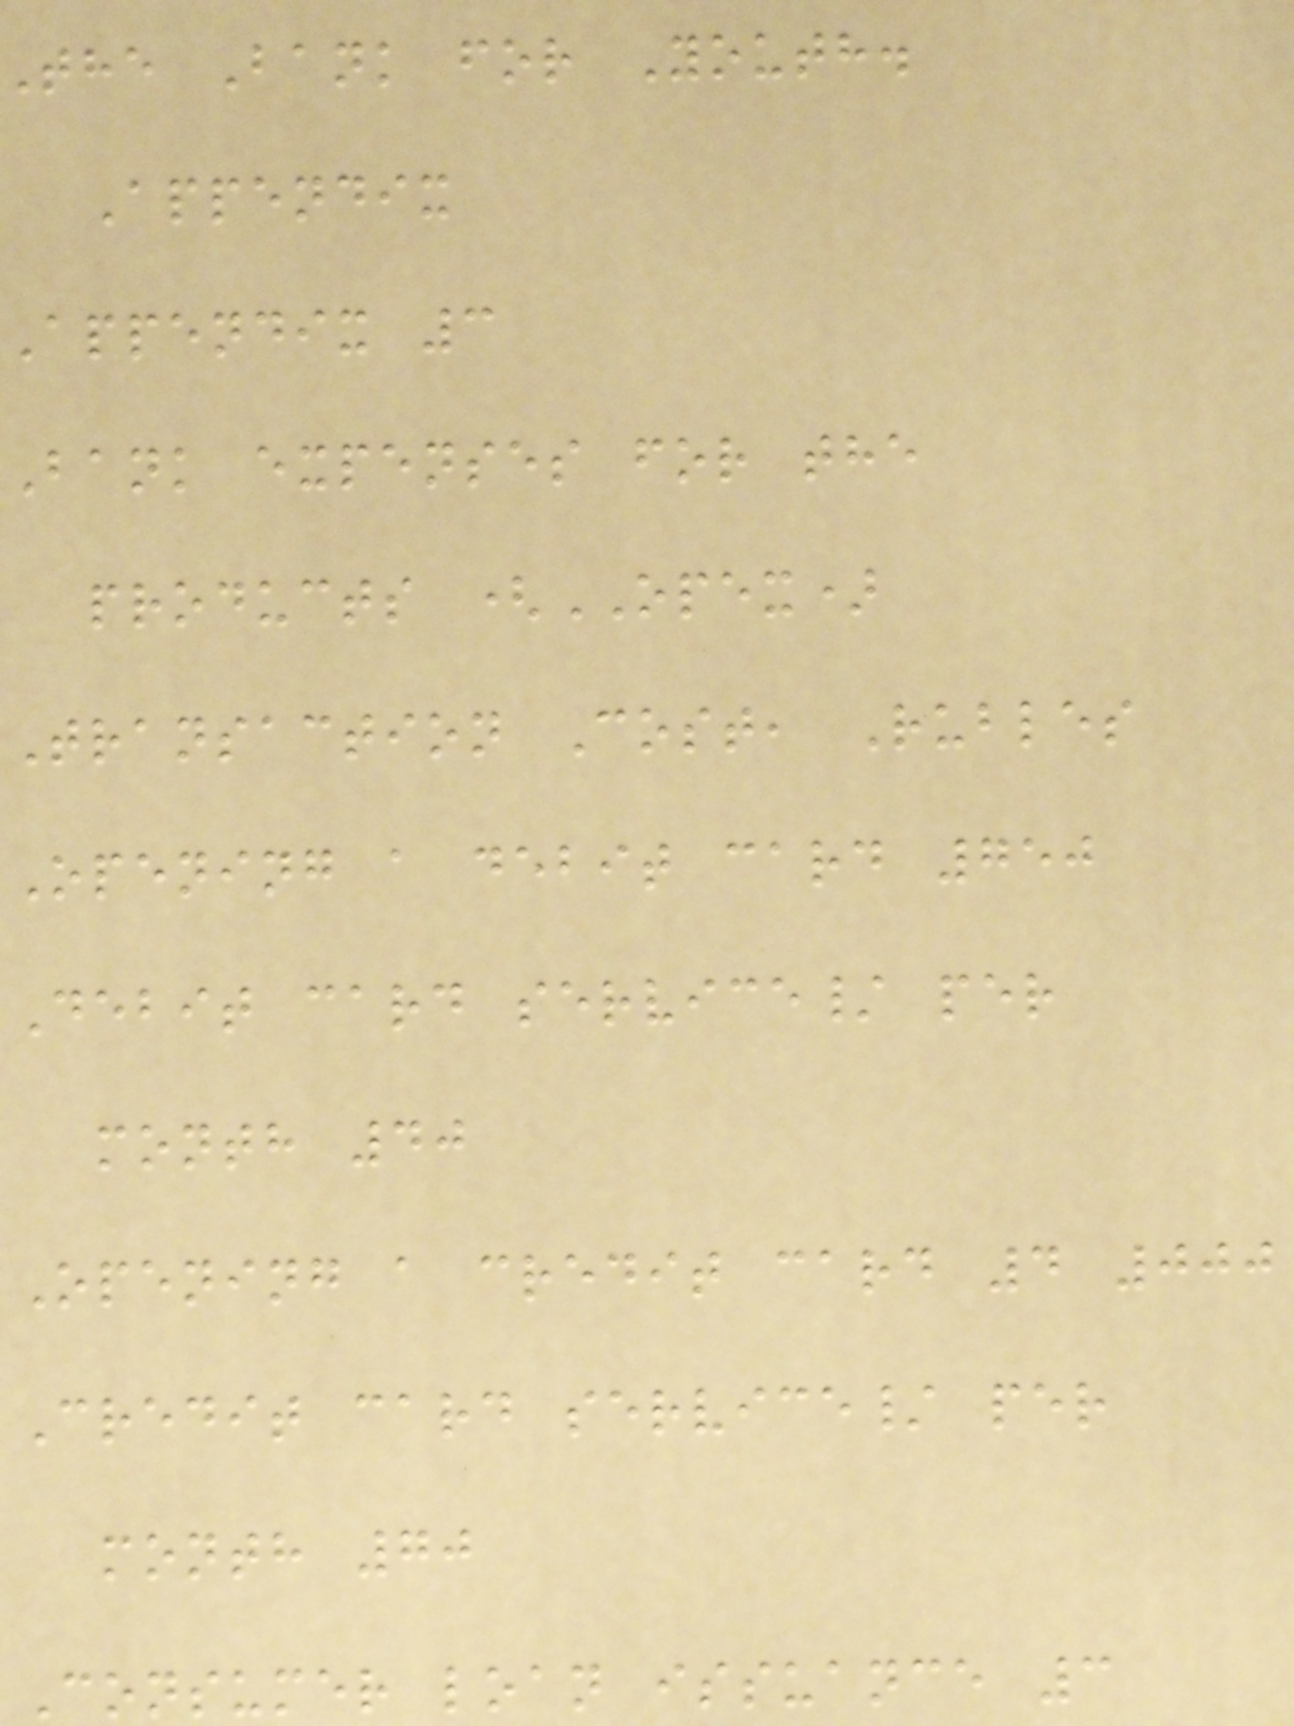the Bank for Youth.
Appendix
Appendix 3
Bank expenses for the
products (OPEX)
Transaction Cost, Rubles
Opening a debit card 750
Debit card service/ per
month 40
Opening a credit card 4 000
Credit card service/ per
month 70
Consumer loan issuance 3
